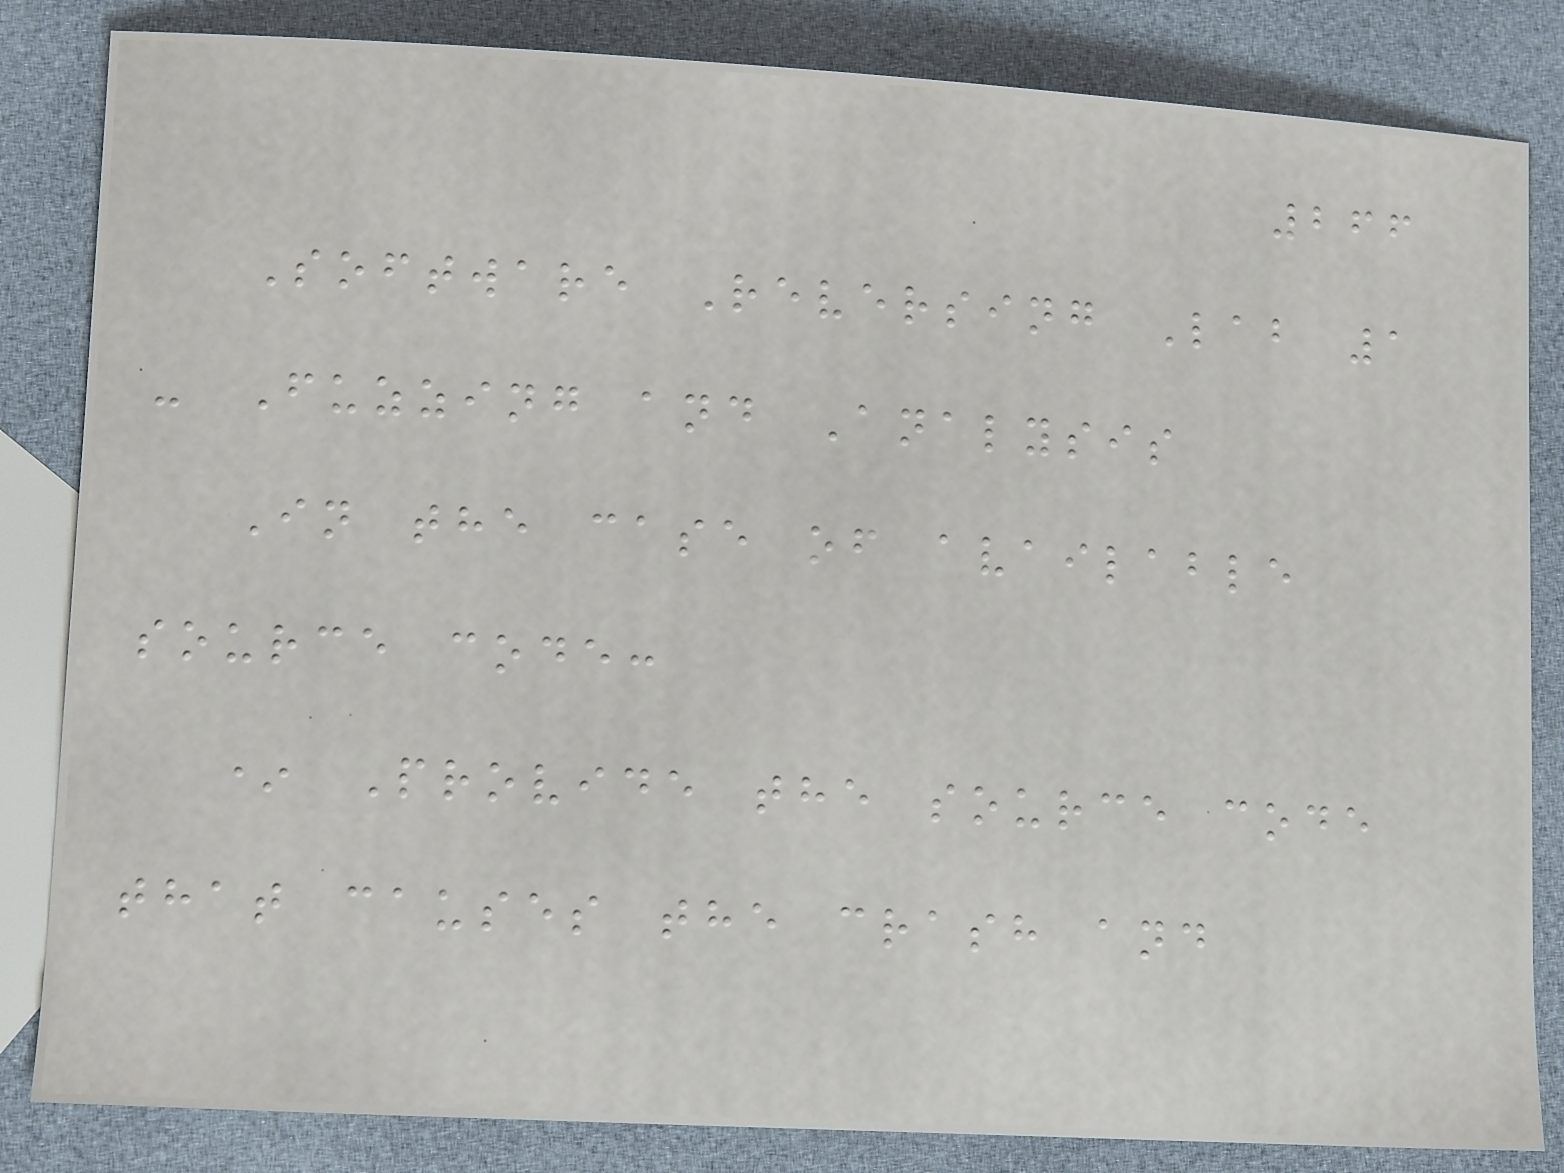266
Software Reversing Lab 1
- Fuzzing and Analysis
In the case of available
source code:
* Provide the source code
that causes the crash and
